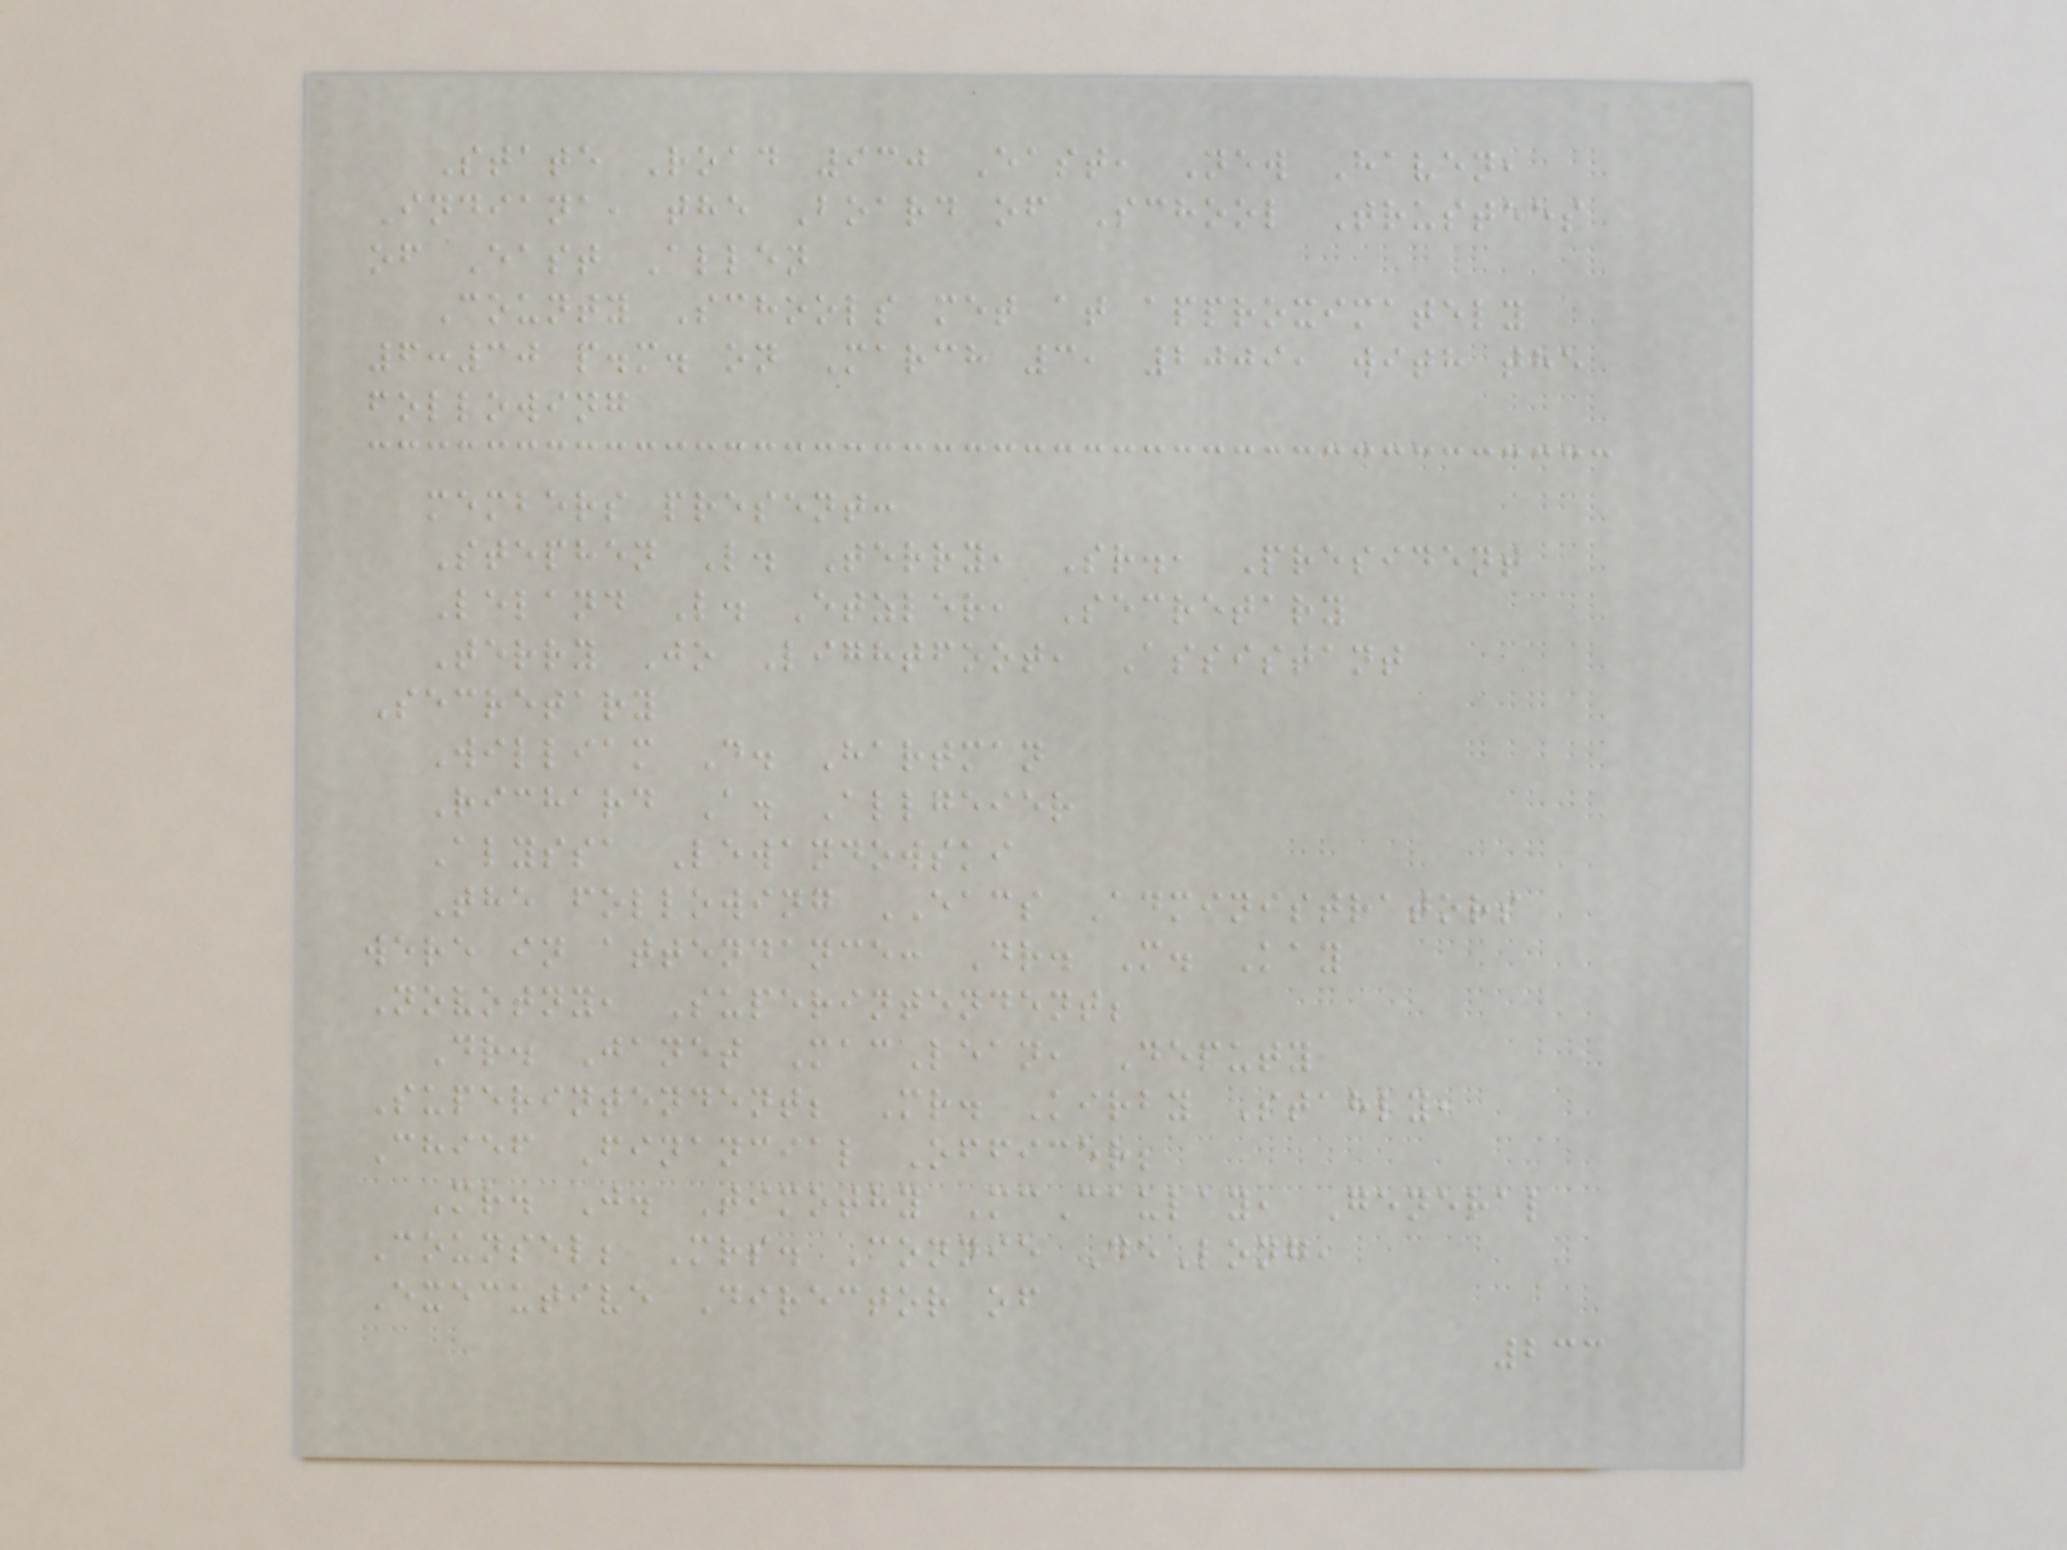State Road 930 East, New Haven,
Indiana, the Board of School Trustees
of East Allen
County Schools met at approximately
6:30 p.m. on March 3, 2009, with the
following
members present:
Stephen L. Terry, Sr., President
Leland L. Etzler, Secretary
Terry Jo Lightfoot, Assistant
Secretary
William D. Hartman
Richard A. Allgeier
Alyssa Lewandowski
The following EACS Administrators
were in attendance: Dr. M. Kay
Novotny, Superintendent;
Dr. Janet MacLean, Deputy
Superintendent; Mr. Kirby Stahly,
Chief Financial Officer;
Mr. J. Timothy McCaulay, General
Counsel; Mrs. Connie DeLong,
Executive Director of
233
